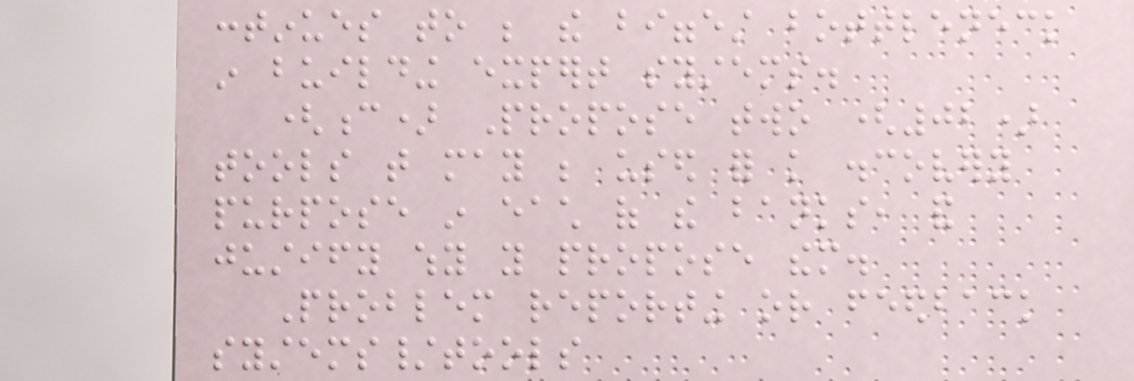continues to be the biggest bottleneck
in building expert systems.
(c) Propose two (02)
tools that may be used for knowledge discovery
purpose in each of the banks, and
justify why you propose them.
Problem reporting or feedback
systems/tools
